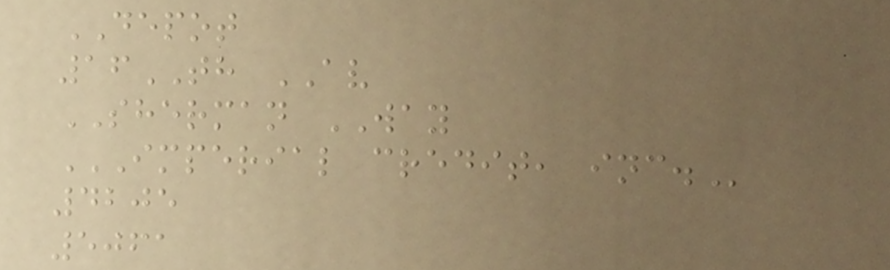DEPOT
16TH AV
SHERMAN WAY
IMPERIAL CREDIT, INC.
4205
5061
